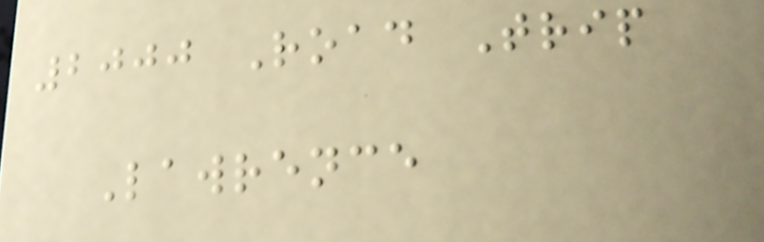2000 Road Trip
Lawrence
